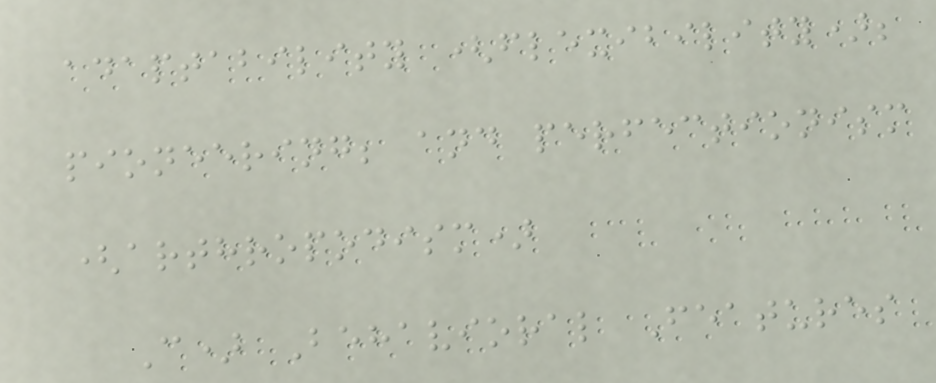adaptability (flexibility);
pioneering; and perfectionism
(arthropodism)
C) Behavioral Features
